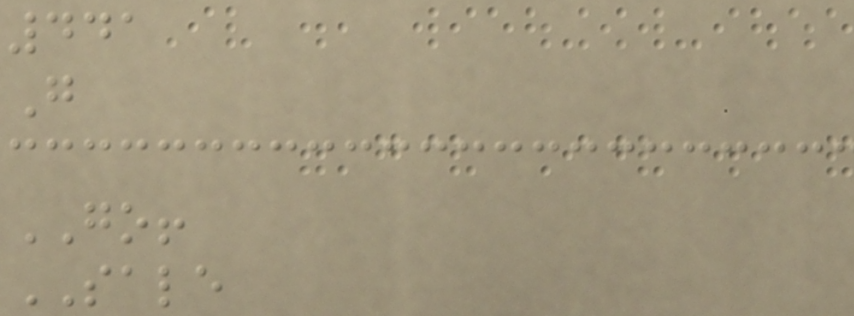441
G
GO!
SALE
